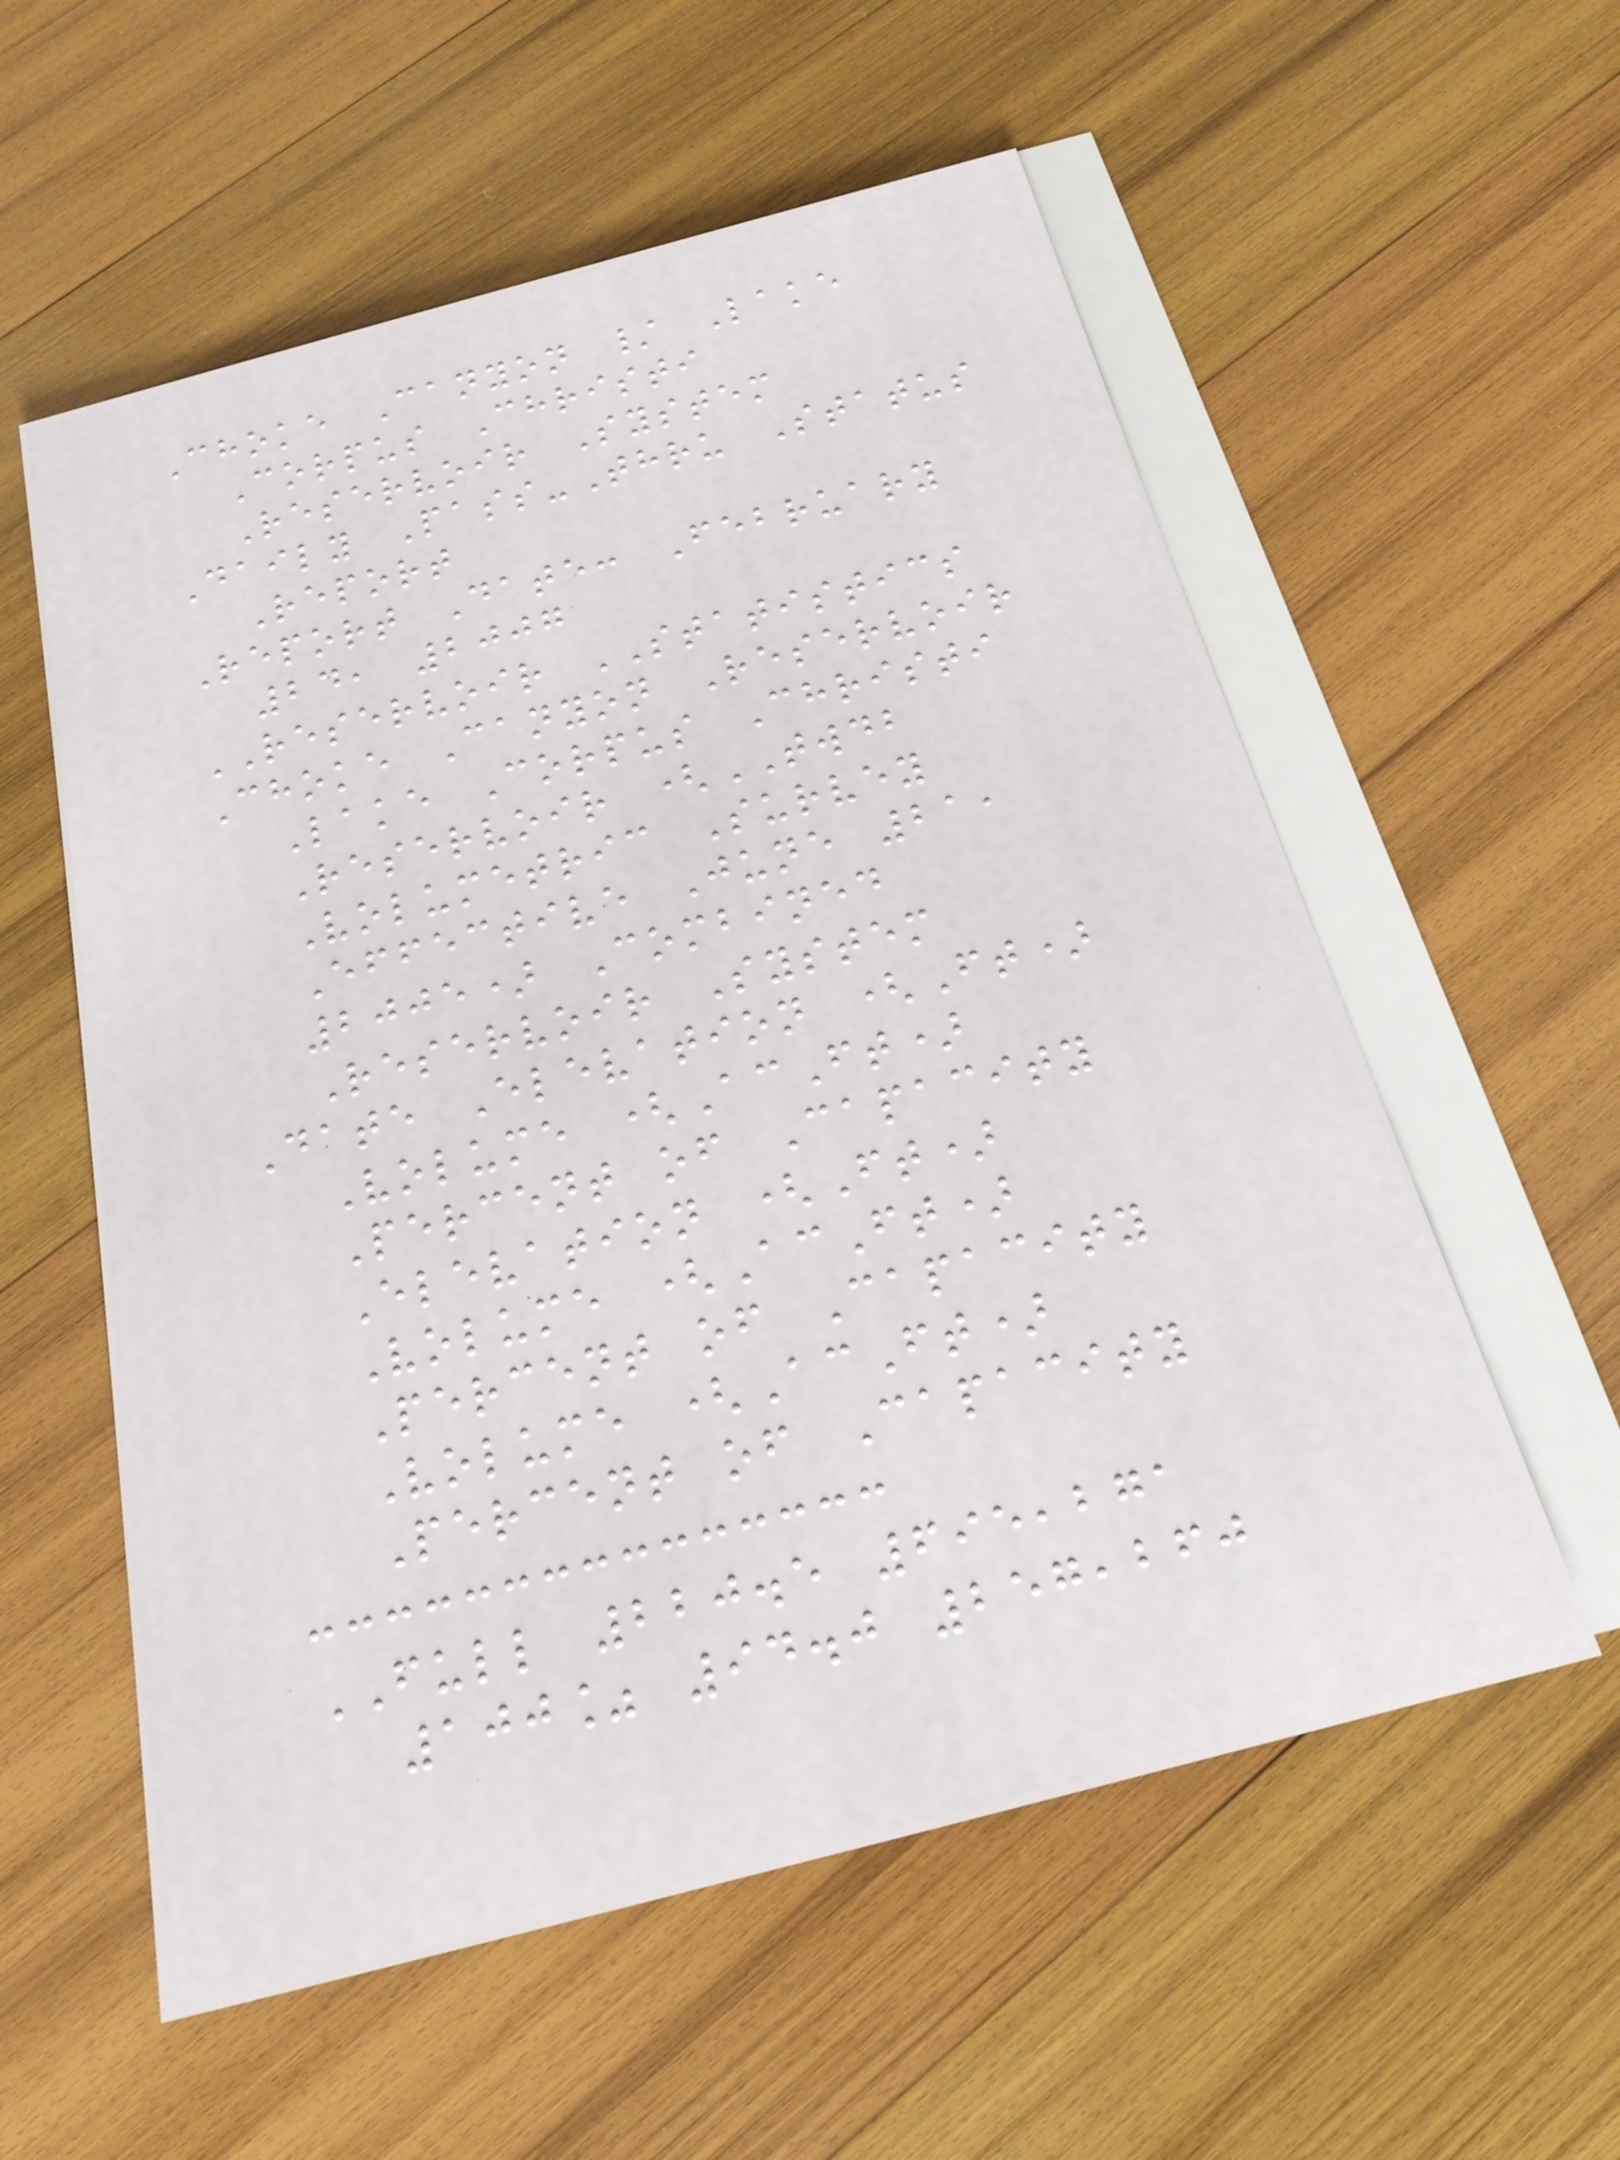Choke Canyon / Lake
Corpus Christi
Reservoir System
Daily Pass-Thru Status
Report
Report Date: February
24, 2007
RESERVOIR STATISTICS
Choke Canyon Reservoir
Lake Corpus Christi
Reservoir (TWDB
Volumetric Survey
Effective June 21,
2005) Combined
Reservoir System
Date Elevation (Ft)
Volume (AcFt)
Percent of Capacity
Elevation (Ft)
Volume (AcFt)
Percent of Capacity
Volume (AcFt)
Percent of Capacity
FULL 220.5 695,271
100% 94.0 257,260
